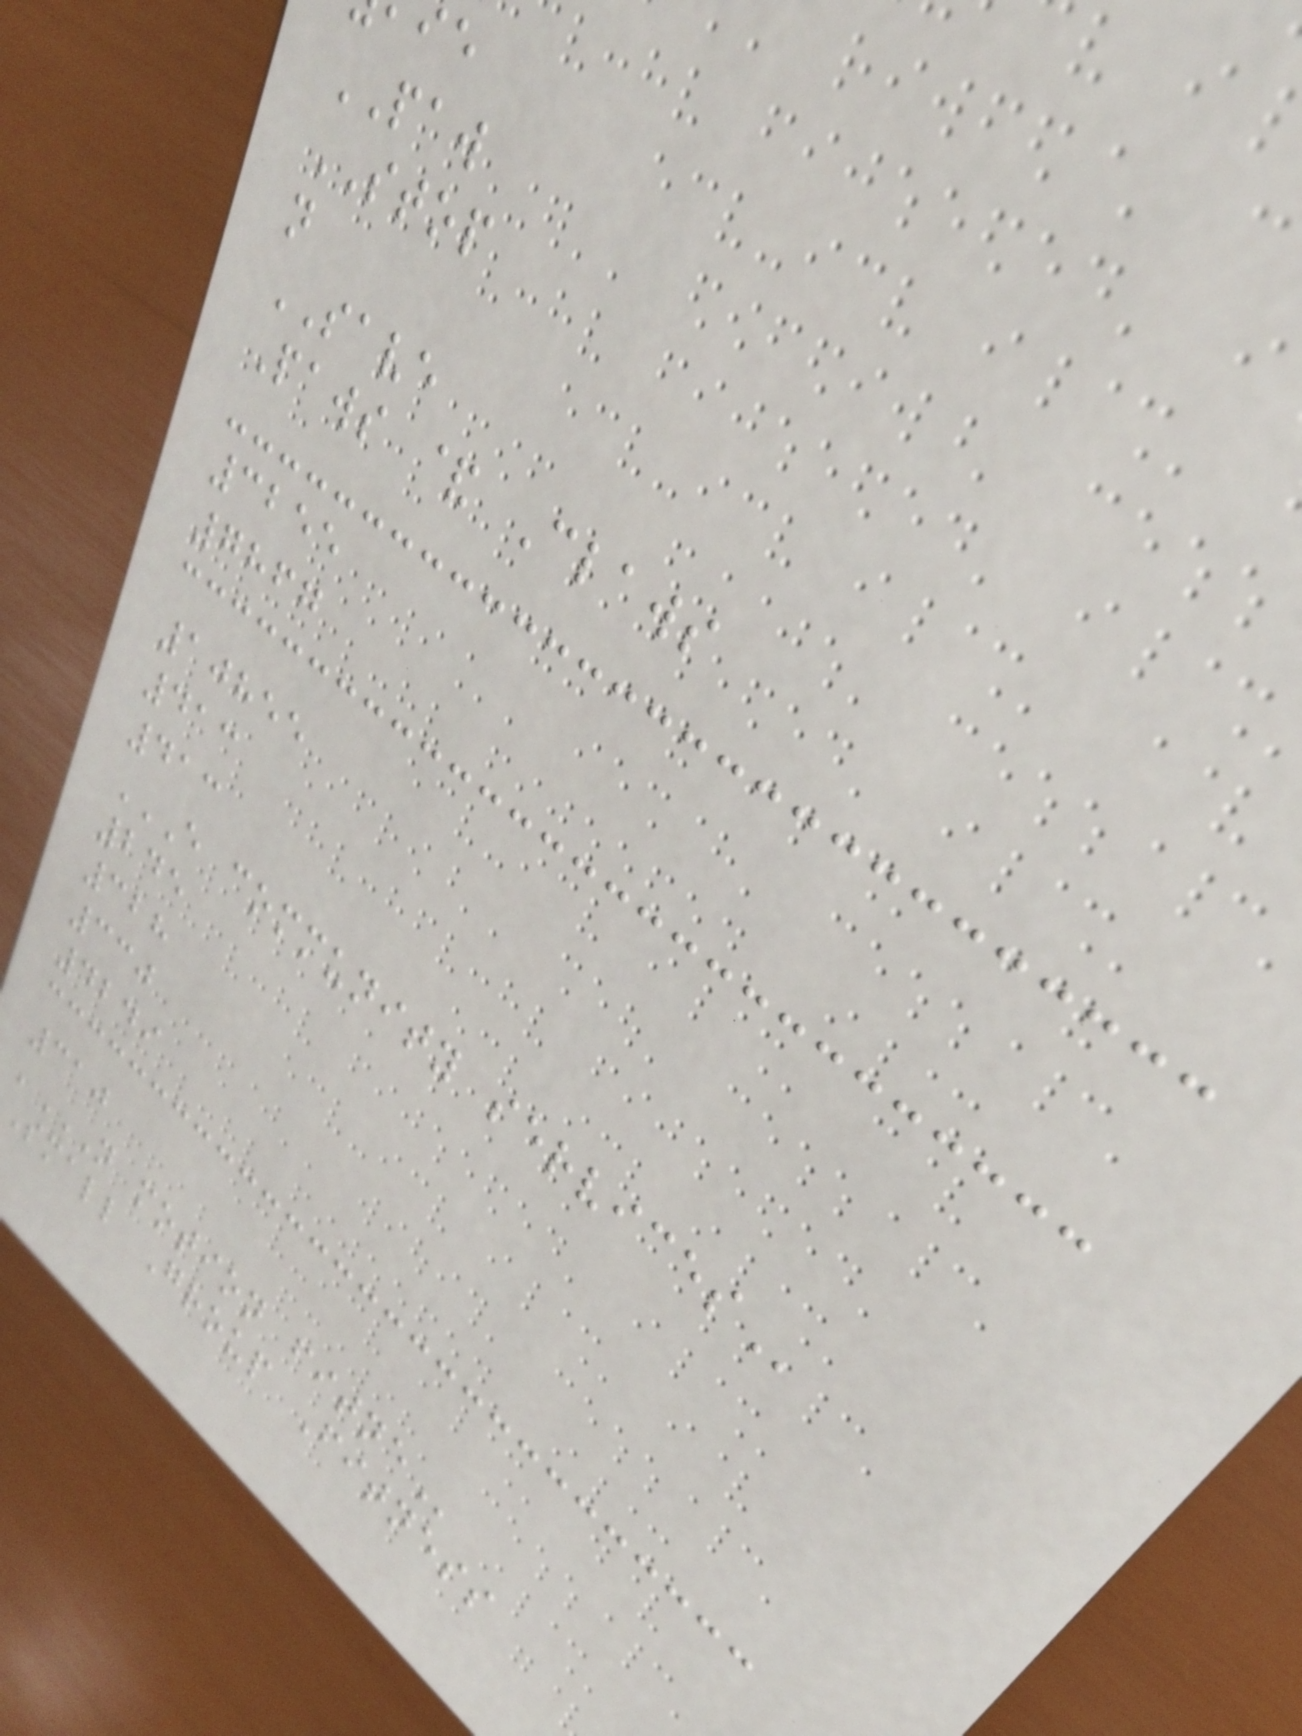PAW
STOP
n
SAVE
Paws & Claws
3255
7867
10855
413
413
E COMMUNITY SERVICES
245
328
330
4249
310
'N MOTION FITNE
Small Group Fitness
